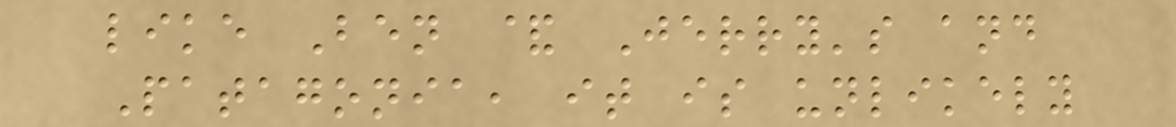like Ben & Jerry's and
Patagonia, it is unlikely
